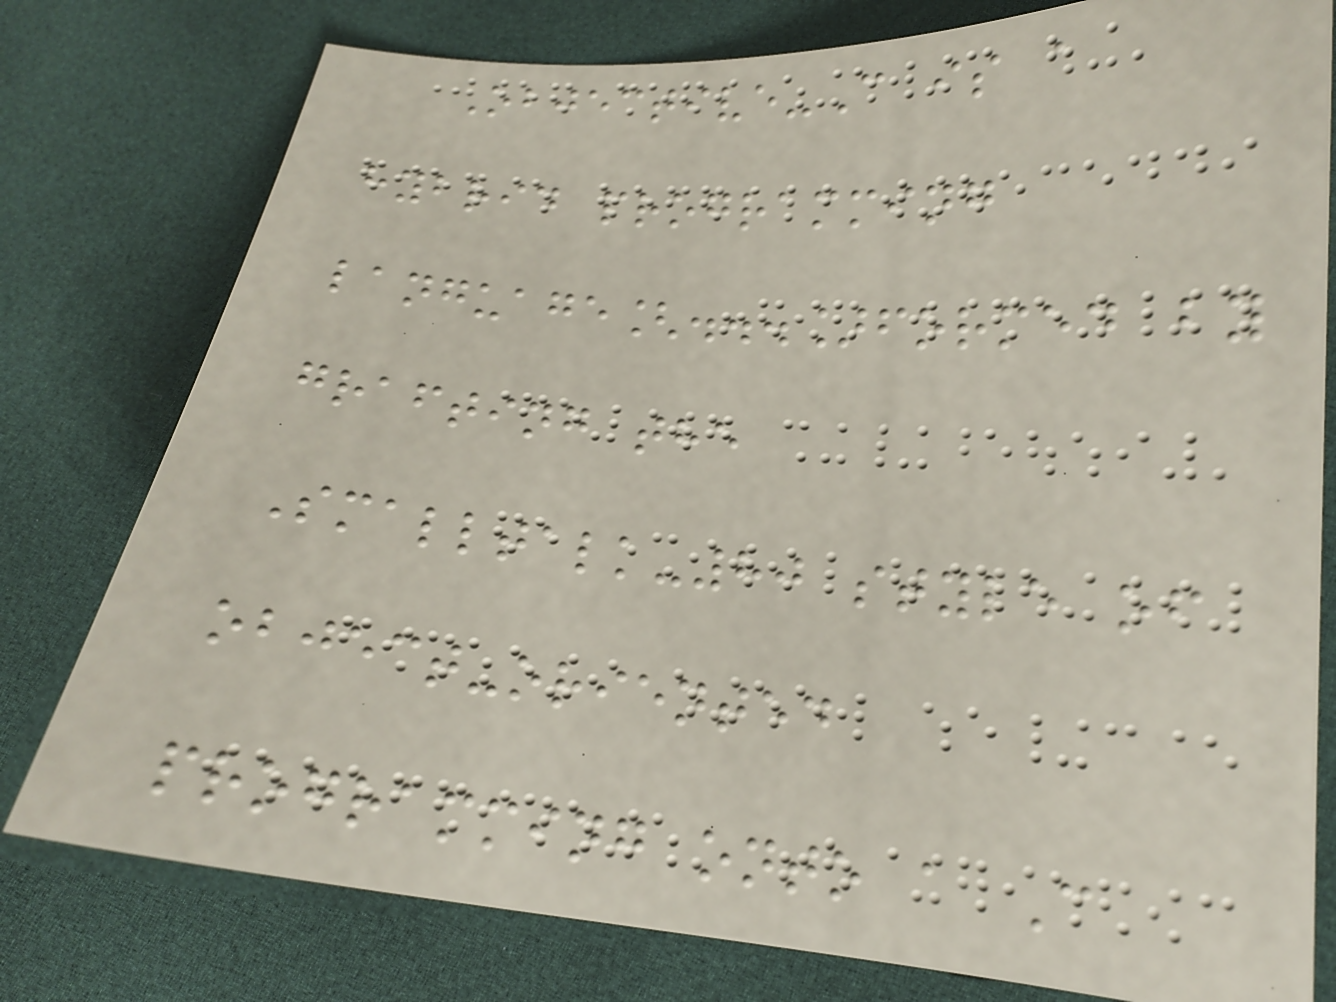Objective-C is a
hybrid programming
language[...]formed by
grafting the
Smalltalk-80 style of
object-oriented
programming onto a C
